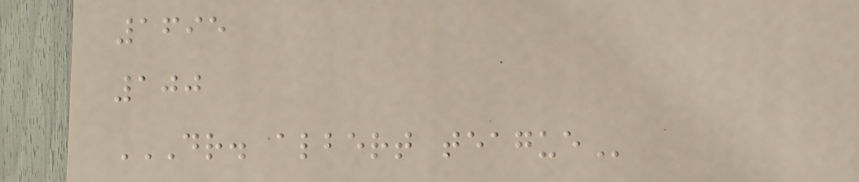1695
100
DR. ALBERT TEAGUE
